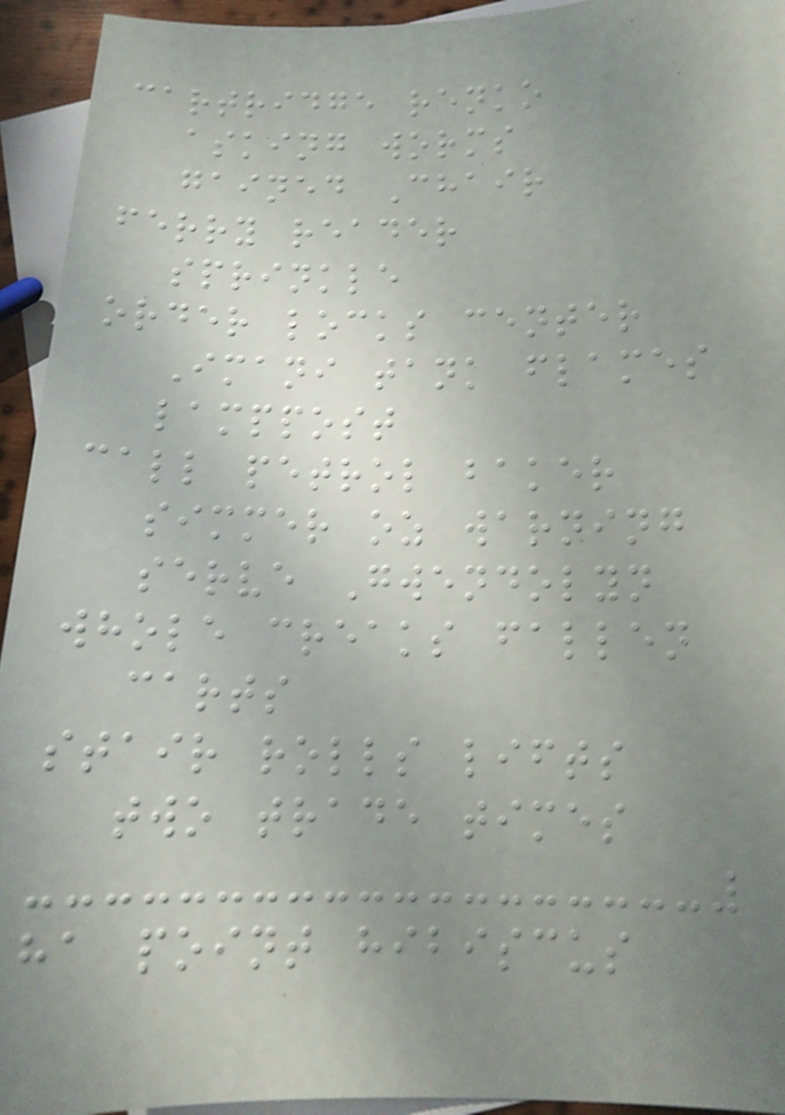cartridge renko
asking worms
gained Chair
ferry reader
sprinkle
order locks center
Imani tank flames
lamppost
call petrol baker
simmer oz warning
serve Gwendolyn
whole creaks fallen
carts
stair rolls lifts
two trade times
ha point hibiscus
